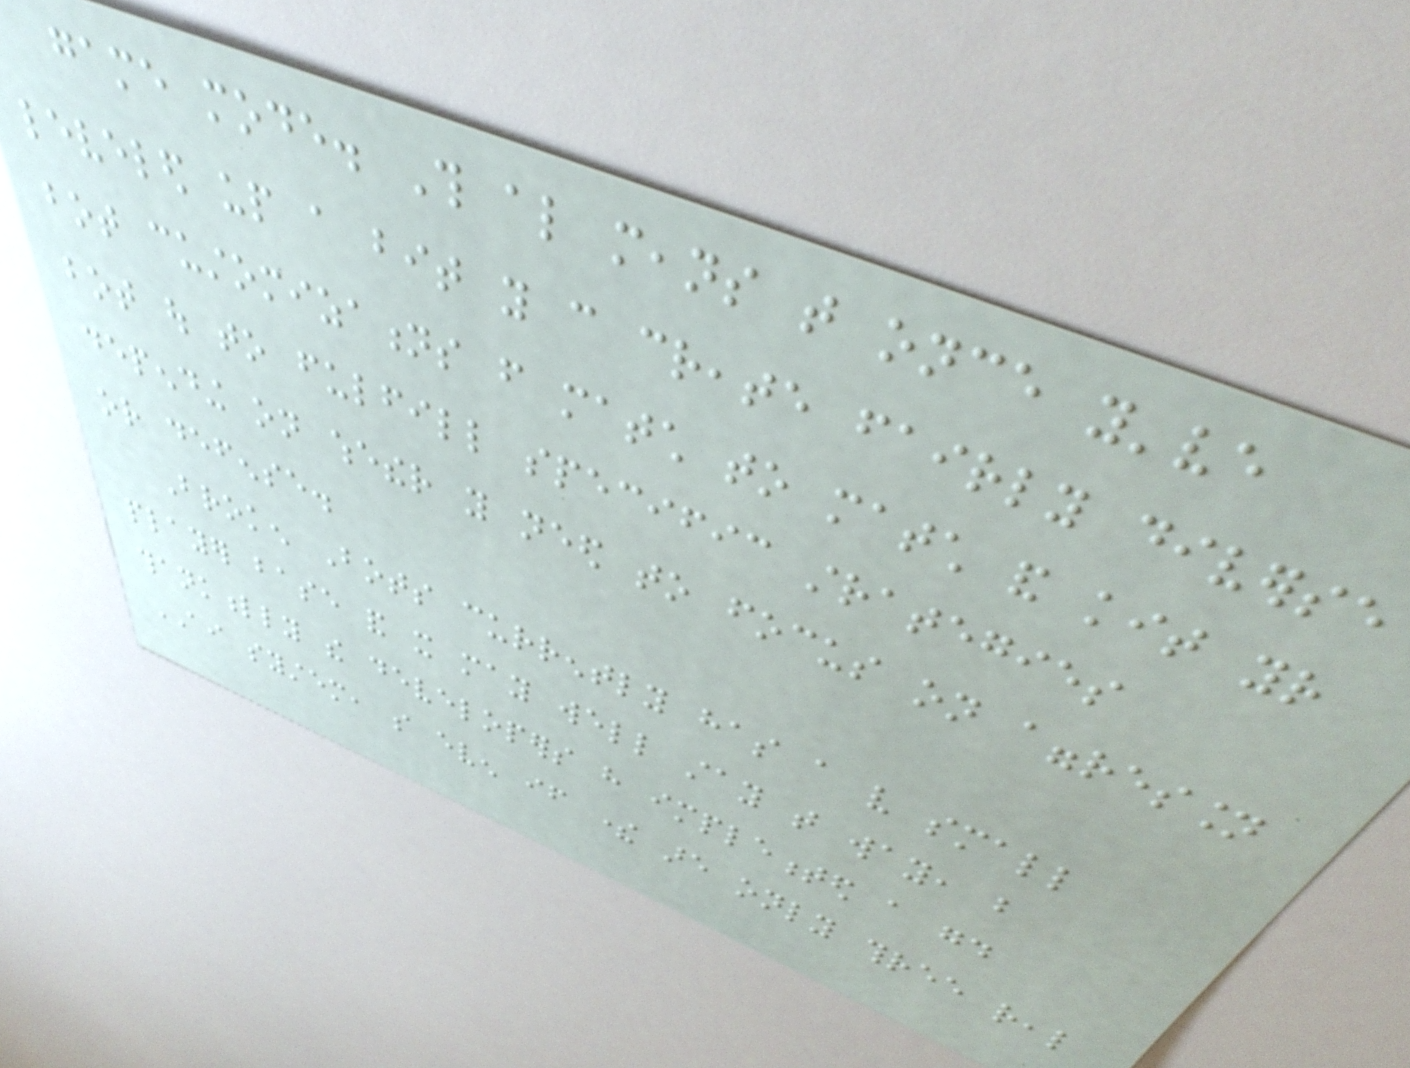game mode. This also means that once you've
leveled up a bit you can create fairly diverse
bot customizations from match to match and kit your
bot out to fulfill specific strategies
depending on whether you need to focus on aggression
or defense.
Broken Bots currently has a very small
player base and it may well stay that way, but
thankfully the developers have implemented a good
AI system, so even if there are only three real
